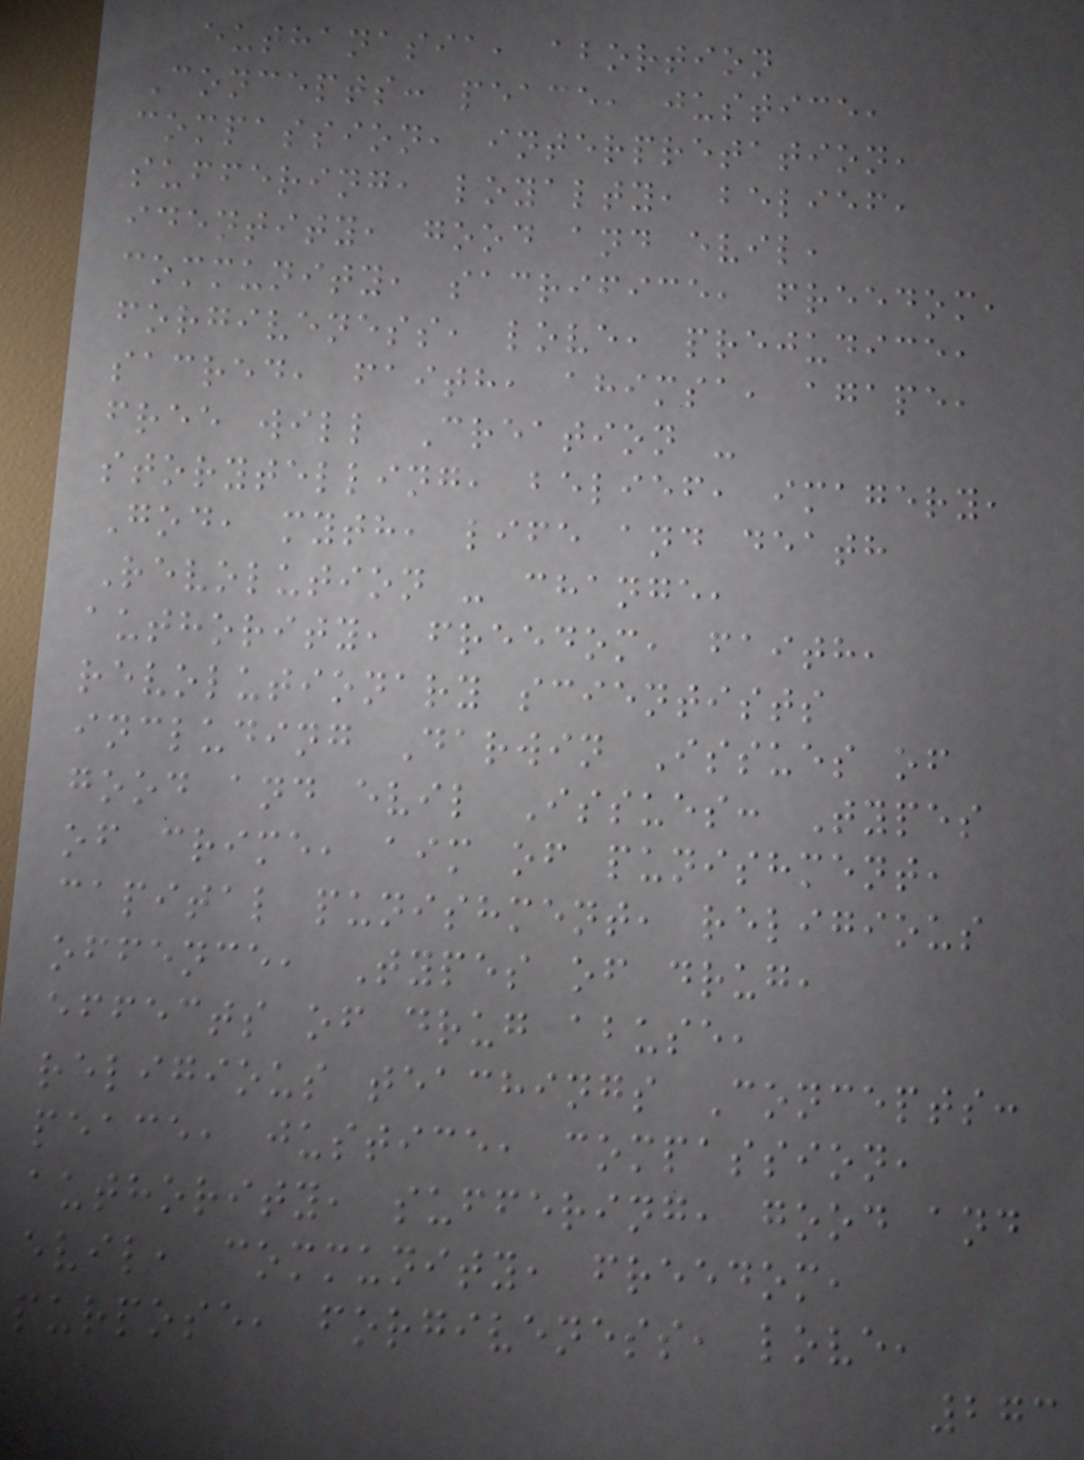euthanasia, abortion
Concepts: peace, justice,
compassion, interpretation,
suffering, loyalty, belief,
identity, good and evil,
community, sacrifice, freedom,
forgiveness, love, prejudice,
sacred, faith, ahimsa, agape,
free will Creation -
storytelling, belief, imagery,
God, myth, life and death
Revolution - change,
authority, freedom, faith,
revolutionary scientists
including Darwin Issues of
good and evil Issues: Types
of crime, aim of punishment,
capital punishment, religious
offence, Types of drug,
effects of drug abuse,
religious teachings Concepts:
peace, justice, compassion,
authority, suffering, good and
evil, community, freedom,
purpose, forgiveness, love,
273
